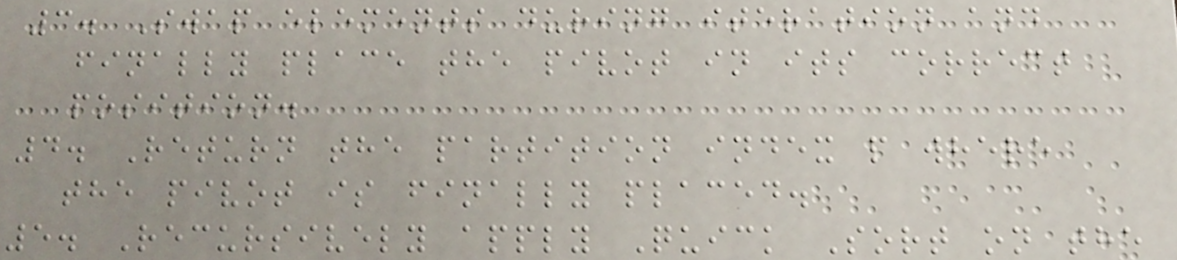3. Swap elements during iteration and
finally place the pivot in its correct
position.
4. Return the partition index p where
the pivot is finally placed.
5. Recursively apply Quick Sort on the
